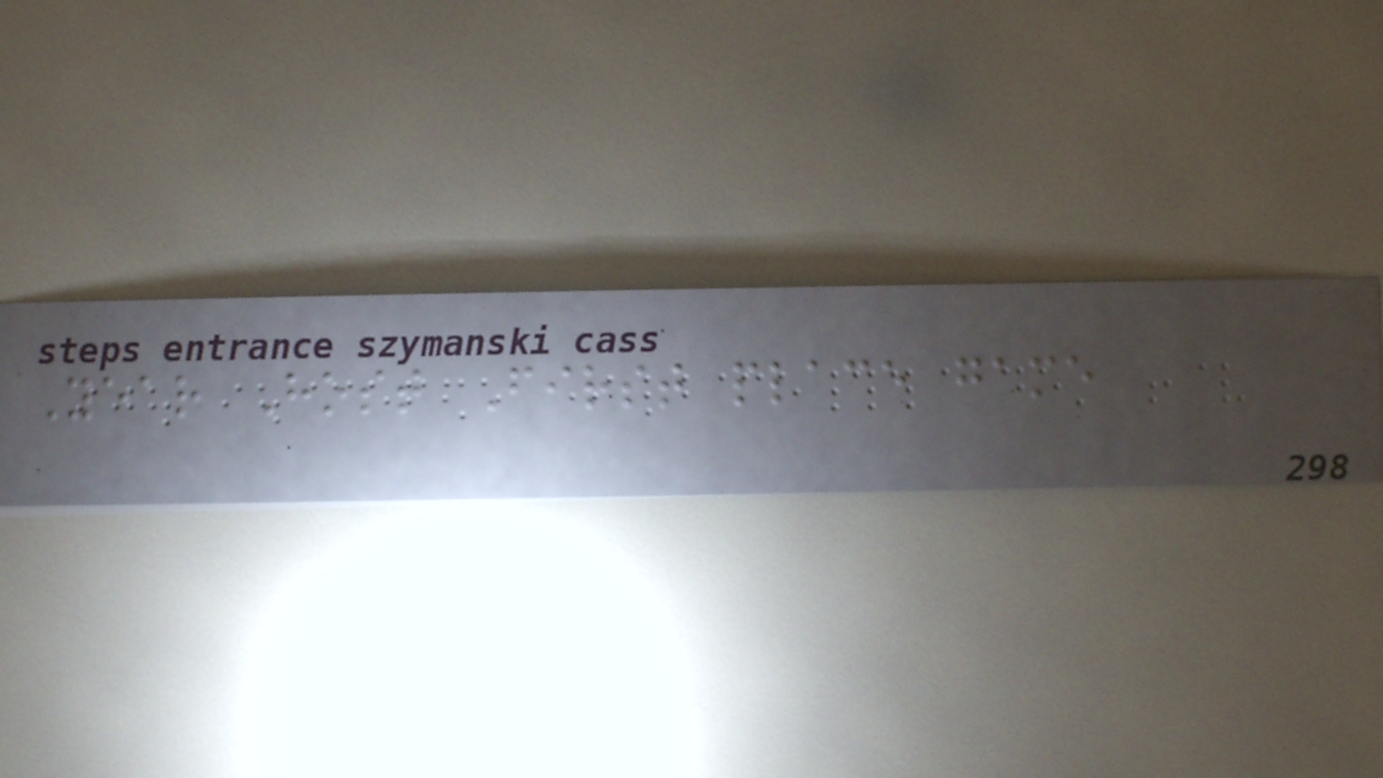Year Host First place game
